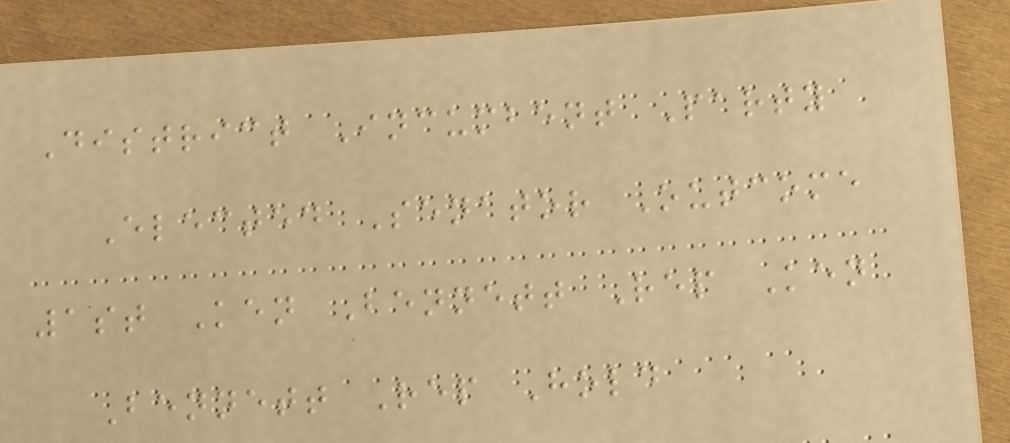District Incumbent Party
Elected Senator Outcome
1st Ken Bennett Rep Ken
Bennett Rep Hold
